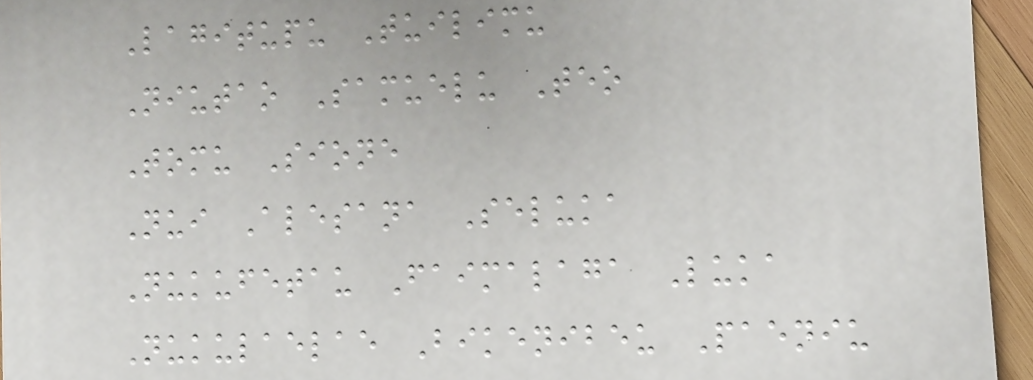Lagitupu Tuilimu
Niutao Samuelu Teo
Tomu Sione
Nui Alesana Seluka
Nukufetau Faimalaga Luka
Nukulaelae Bikenibeu Paeniu
